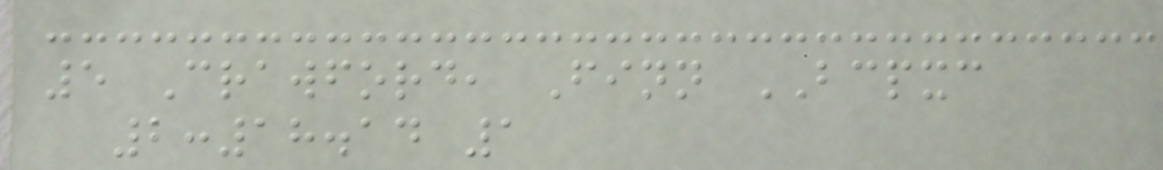5 Crawford, Finn BCPXC
2:18.14 1
